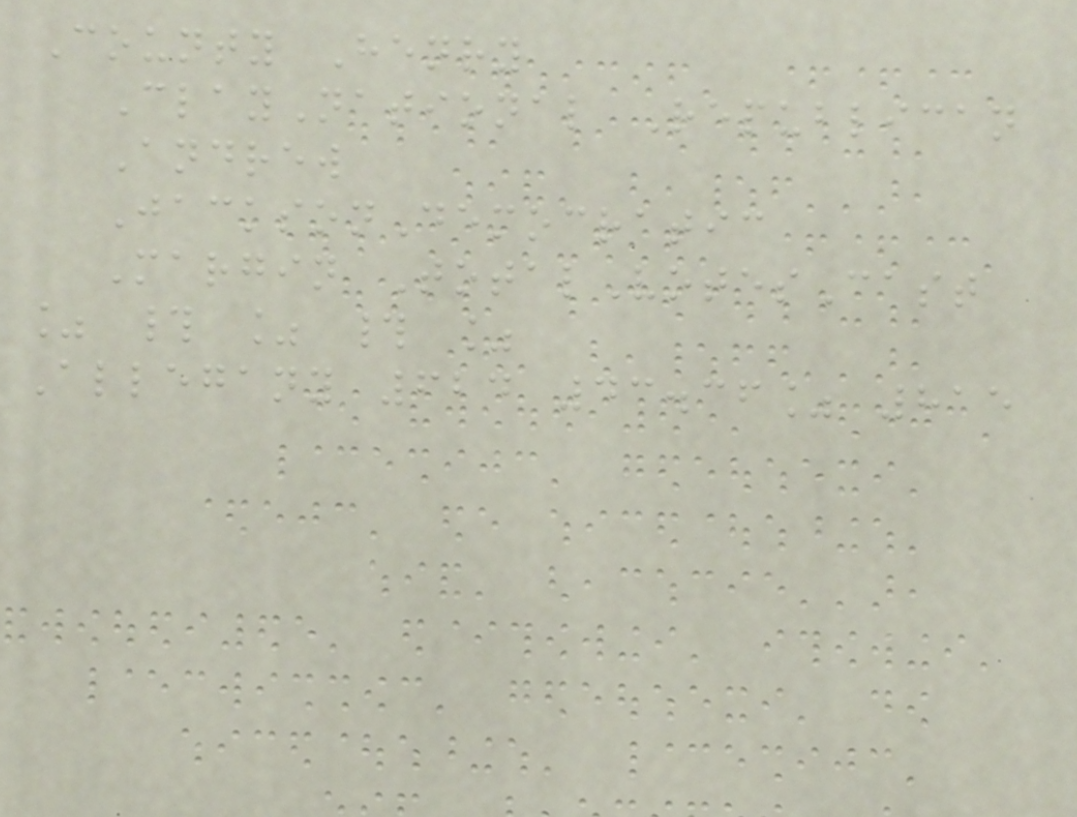County Henry
ClayNational Republican
Andrew
JacksonDemocratic
Margin TotalVotesCast
% # % # %
Allegany 624 43.36% 815
